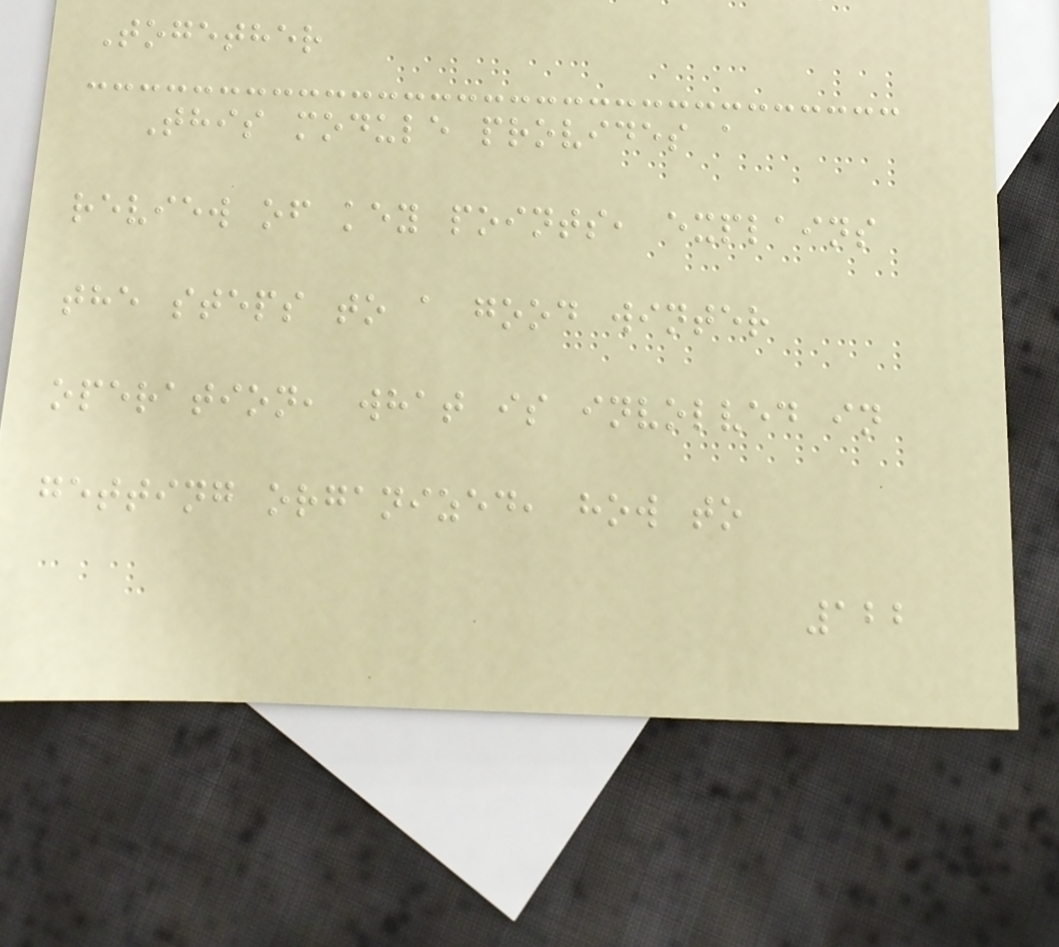Together
This module provides a
review of key points, explains
the steps to a good winter
operation, what is involved in
getting organized, how to
122
